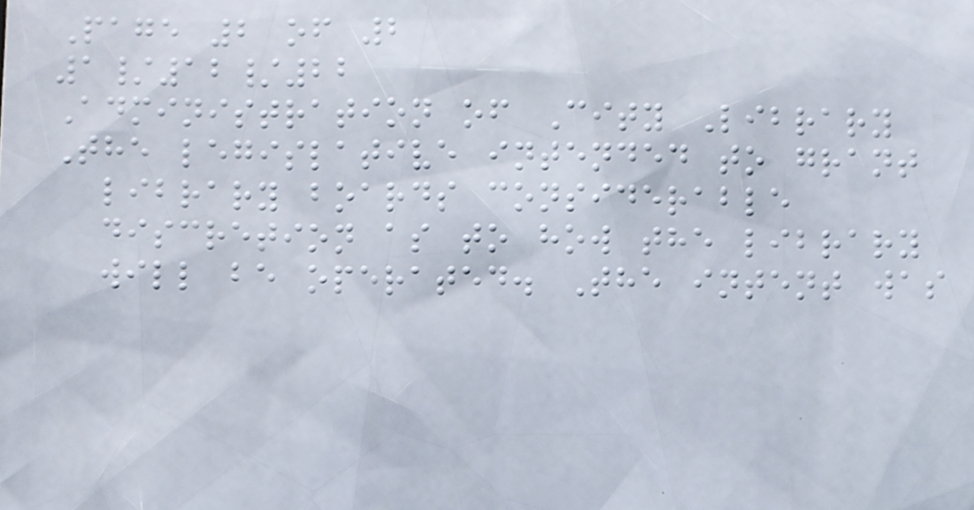Page 2 of 2
1/12/22
Administration of City Library
The legislative intended to grant
library boards considerable
discretion as to how the library
will be operated. The intent was
